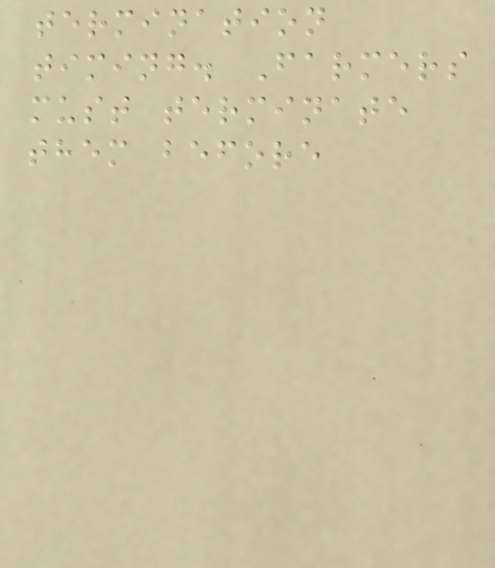termination
timing. Farmers
must terminate
them before
